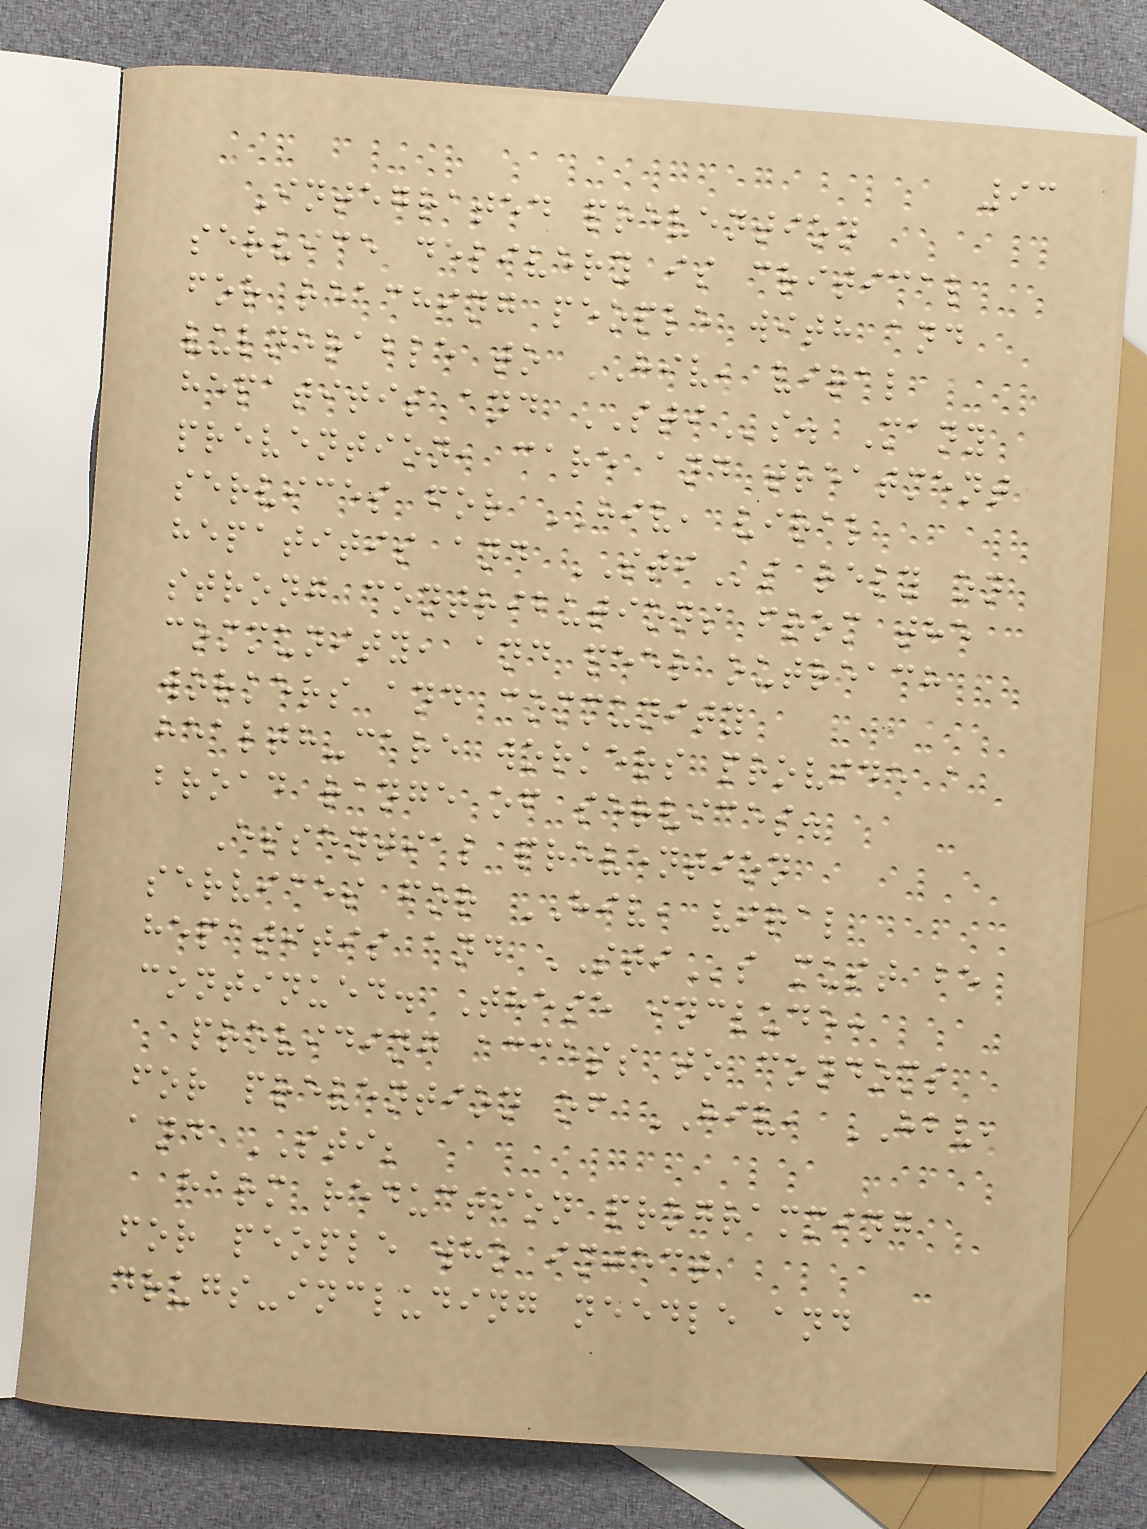93
Integrated prevention
service delivery is critical
for reaching people with and
vulnerable to HIV, viral
hepatitis and STIs. Many
prevention, care and treatment
services for HIV, viral
hepatitis and STIs rely on
strong contributions from the
community, and peer outreach
workers and community
health-care workers provide a
broad range of services.
Essential prevention
services for HIV, viral
hepatitis and STIs must be
continued. These include:
providing access to condoms
for prevention of HIV, HBV,
and STI;
harm reduction programming
for people who inject
drugs-including needle and
